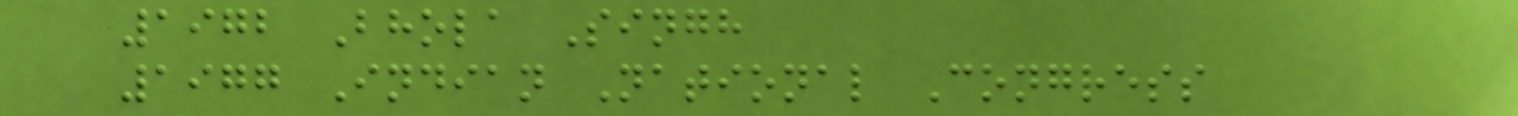1972 Bhola Singh
1977 Indian National Congress
